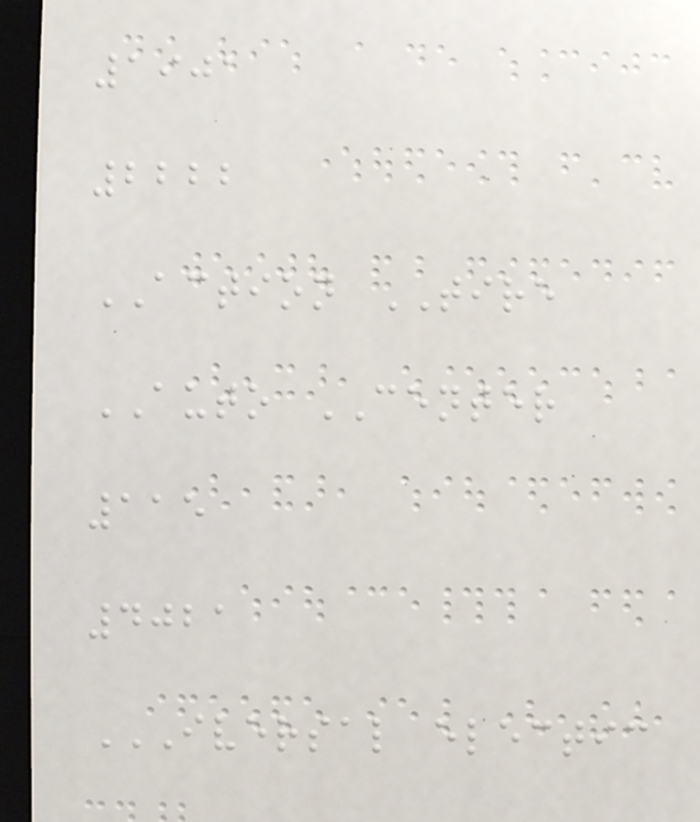1901
2222
ACTION TIRE
AUTO CENTER
115
4021
IVERSAL ELECTIC
